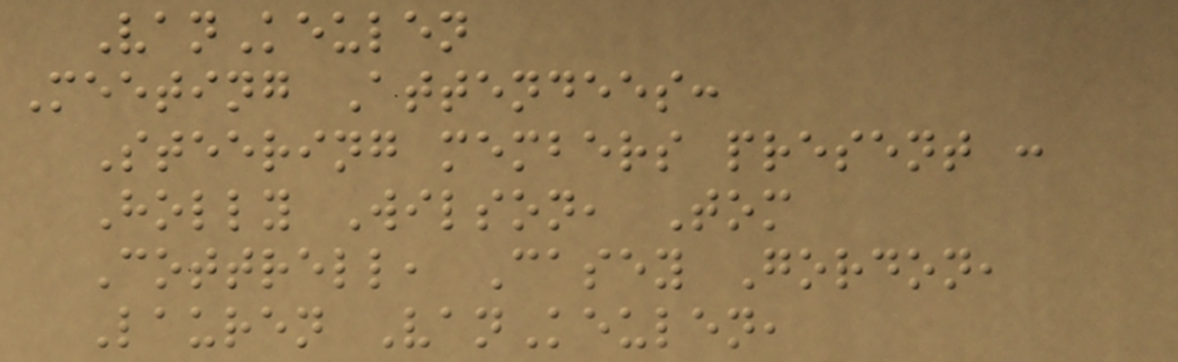VanKeulen
Meeting Attendees:
Steering members present :
Holly Wilson, Tom
Cottrell, Casey Gordon,
Lauren VanKeulen,
